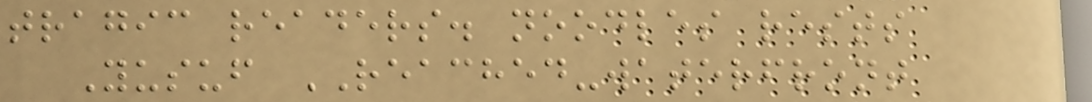tragic readers. noodles rests
Yusuf REACHED-waterfront
